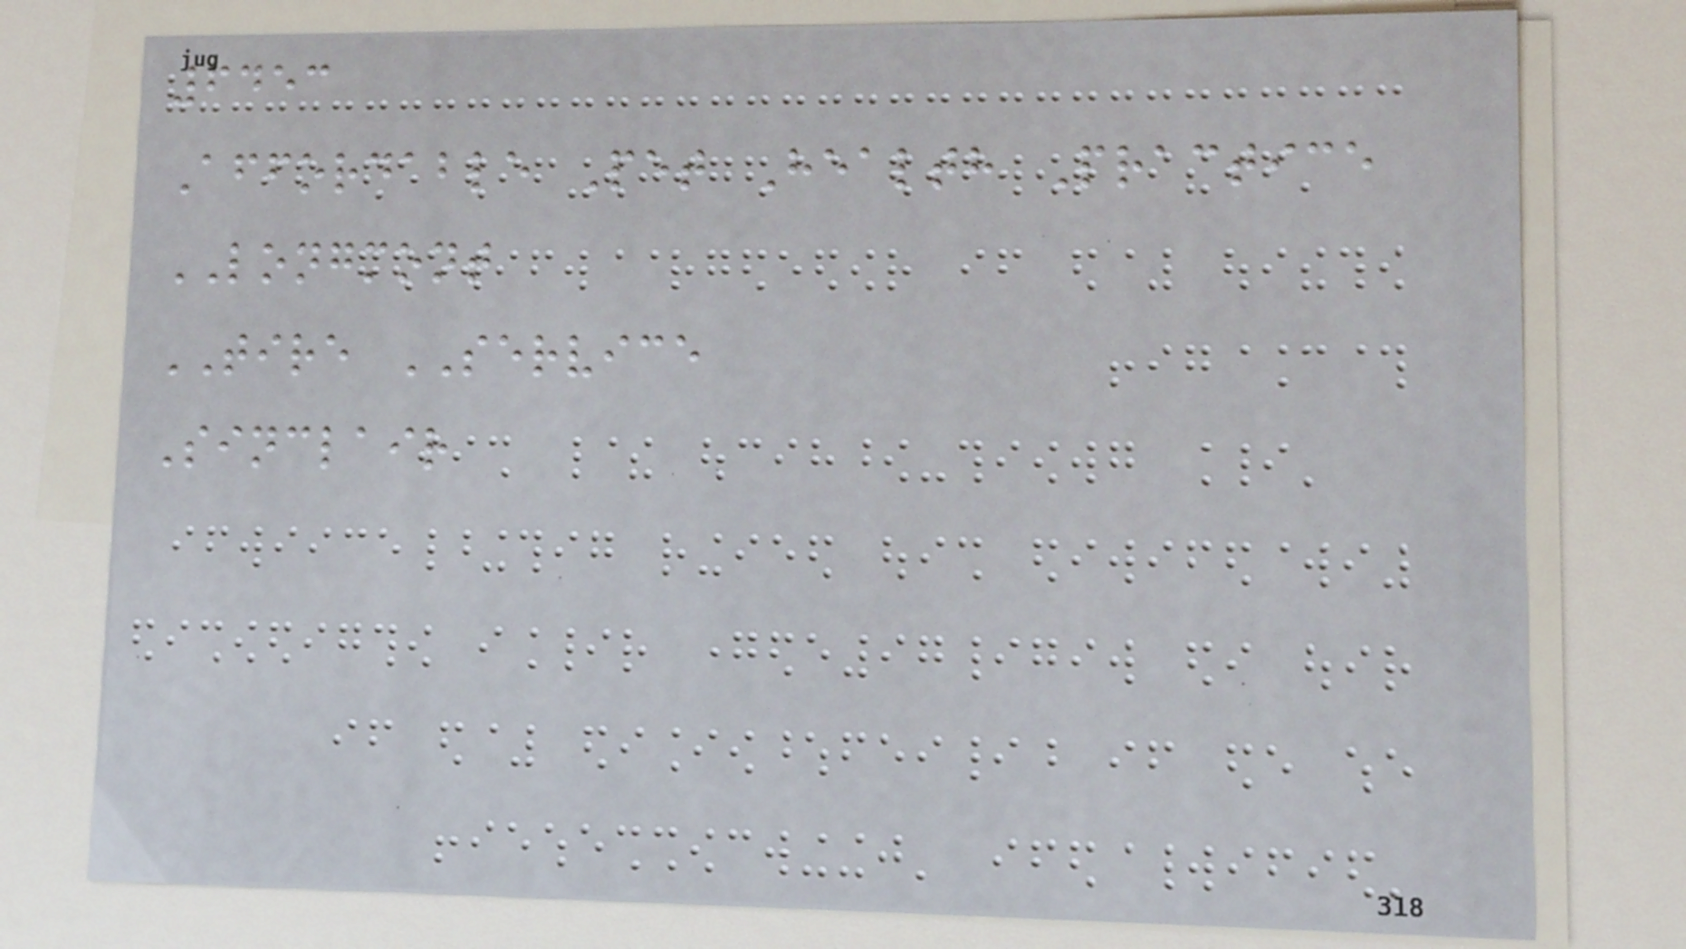6453
Affordable Pet Health Practice
LONGMONT
TIRE SERVICE
Sinclair
